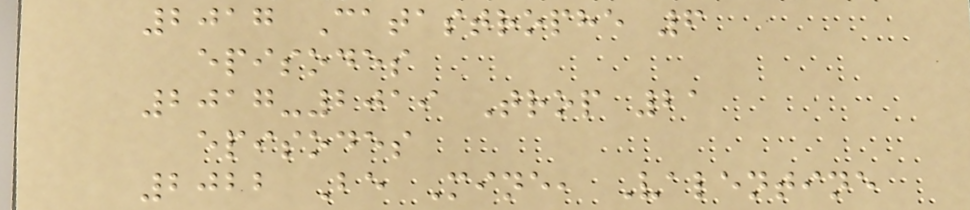2017 Catastrophe 6
episodes
2017-2019 Trop 21
episodes
2022 Be Mine, Valentine
